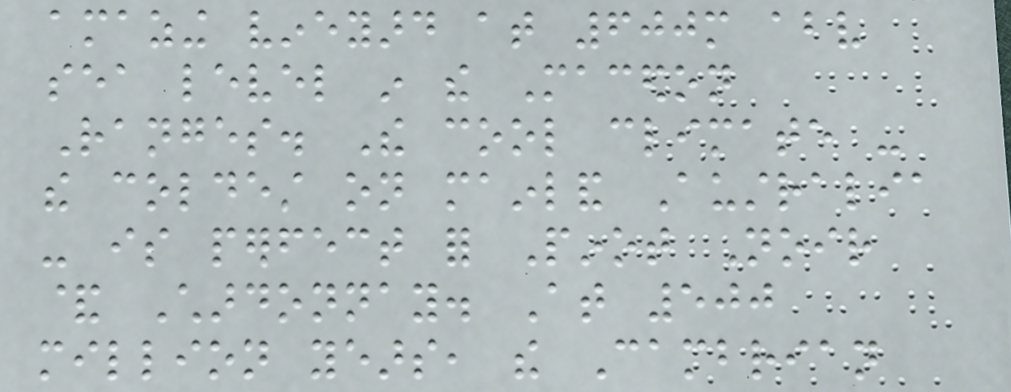amazing vineyard at 600m above
sea level in the Macedon
Ranges. The cool climate -
the coldest on mainland Australia
- is perfect for Pinot Noir
& Chardonnay. At 500
million years, the Cambrian
